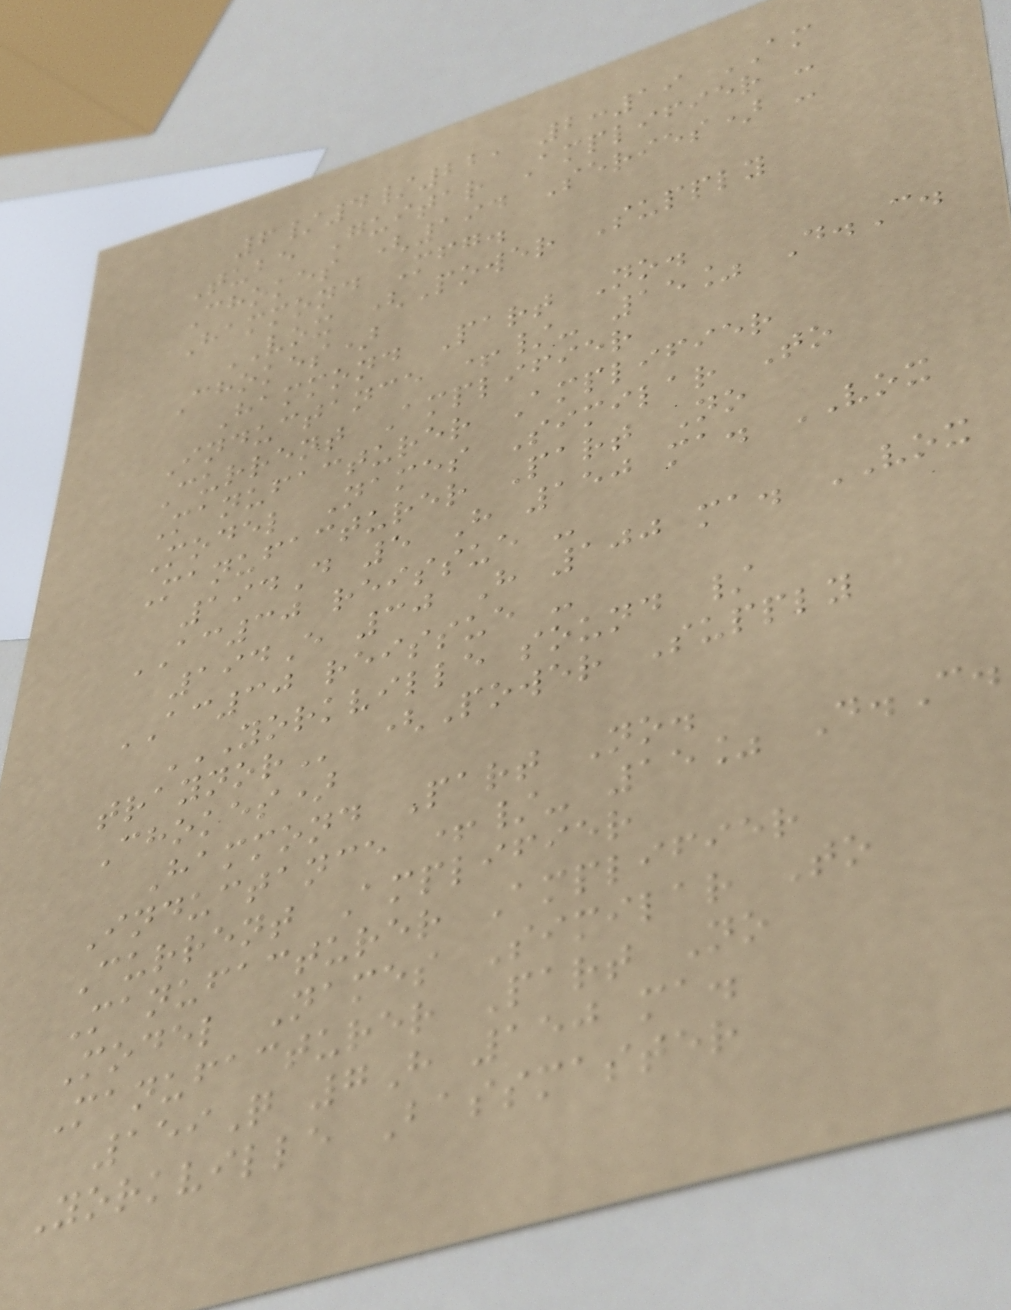6/4/22, 2:19 AM
Tube Guitar Amplifier -
Chokes (194 Series) -
Hammond Mfg.
VOX (Power Supply
Chokes)
Hammond Part No.
Inductance +/- 15% D.C.
Current Amplifier
Manufacturer Amplifier
Model Names Similar To
Manufacturer Part No
194D 5 H 150 ma. VOX
AC30 reissue -
194E 30 H 100 ma. VOX
AC30 reissue -
YORKVILLE SOUND /
TRAYNOR (Power Supply
Chokes)
Hammond Part No.
Inductance +/- 15% D.C.
Current Amplifier
Manufacturer Amplifier
Model Names Similar To
Manufacturer Part No
159Q 7H 150 ma.
Yorkville Bassmaster
